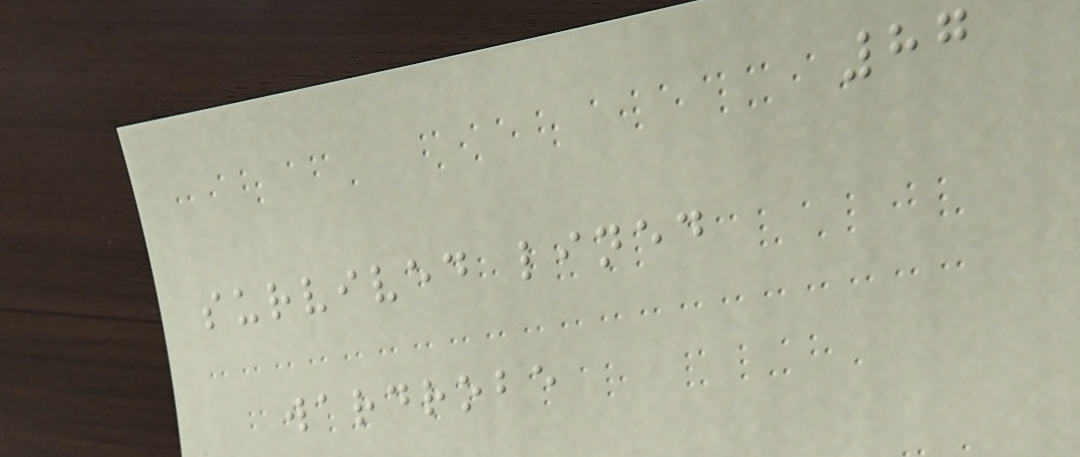87
survived lined
wardrobe
